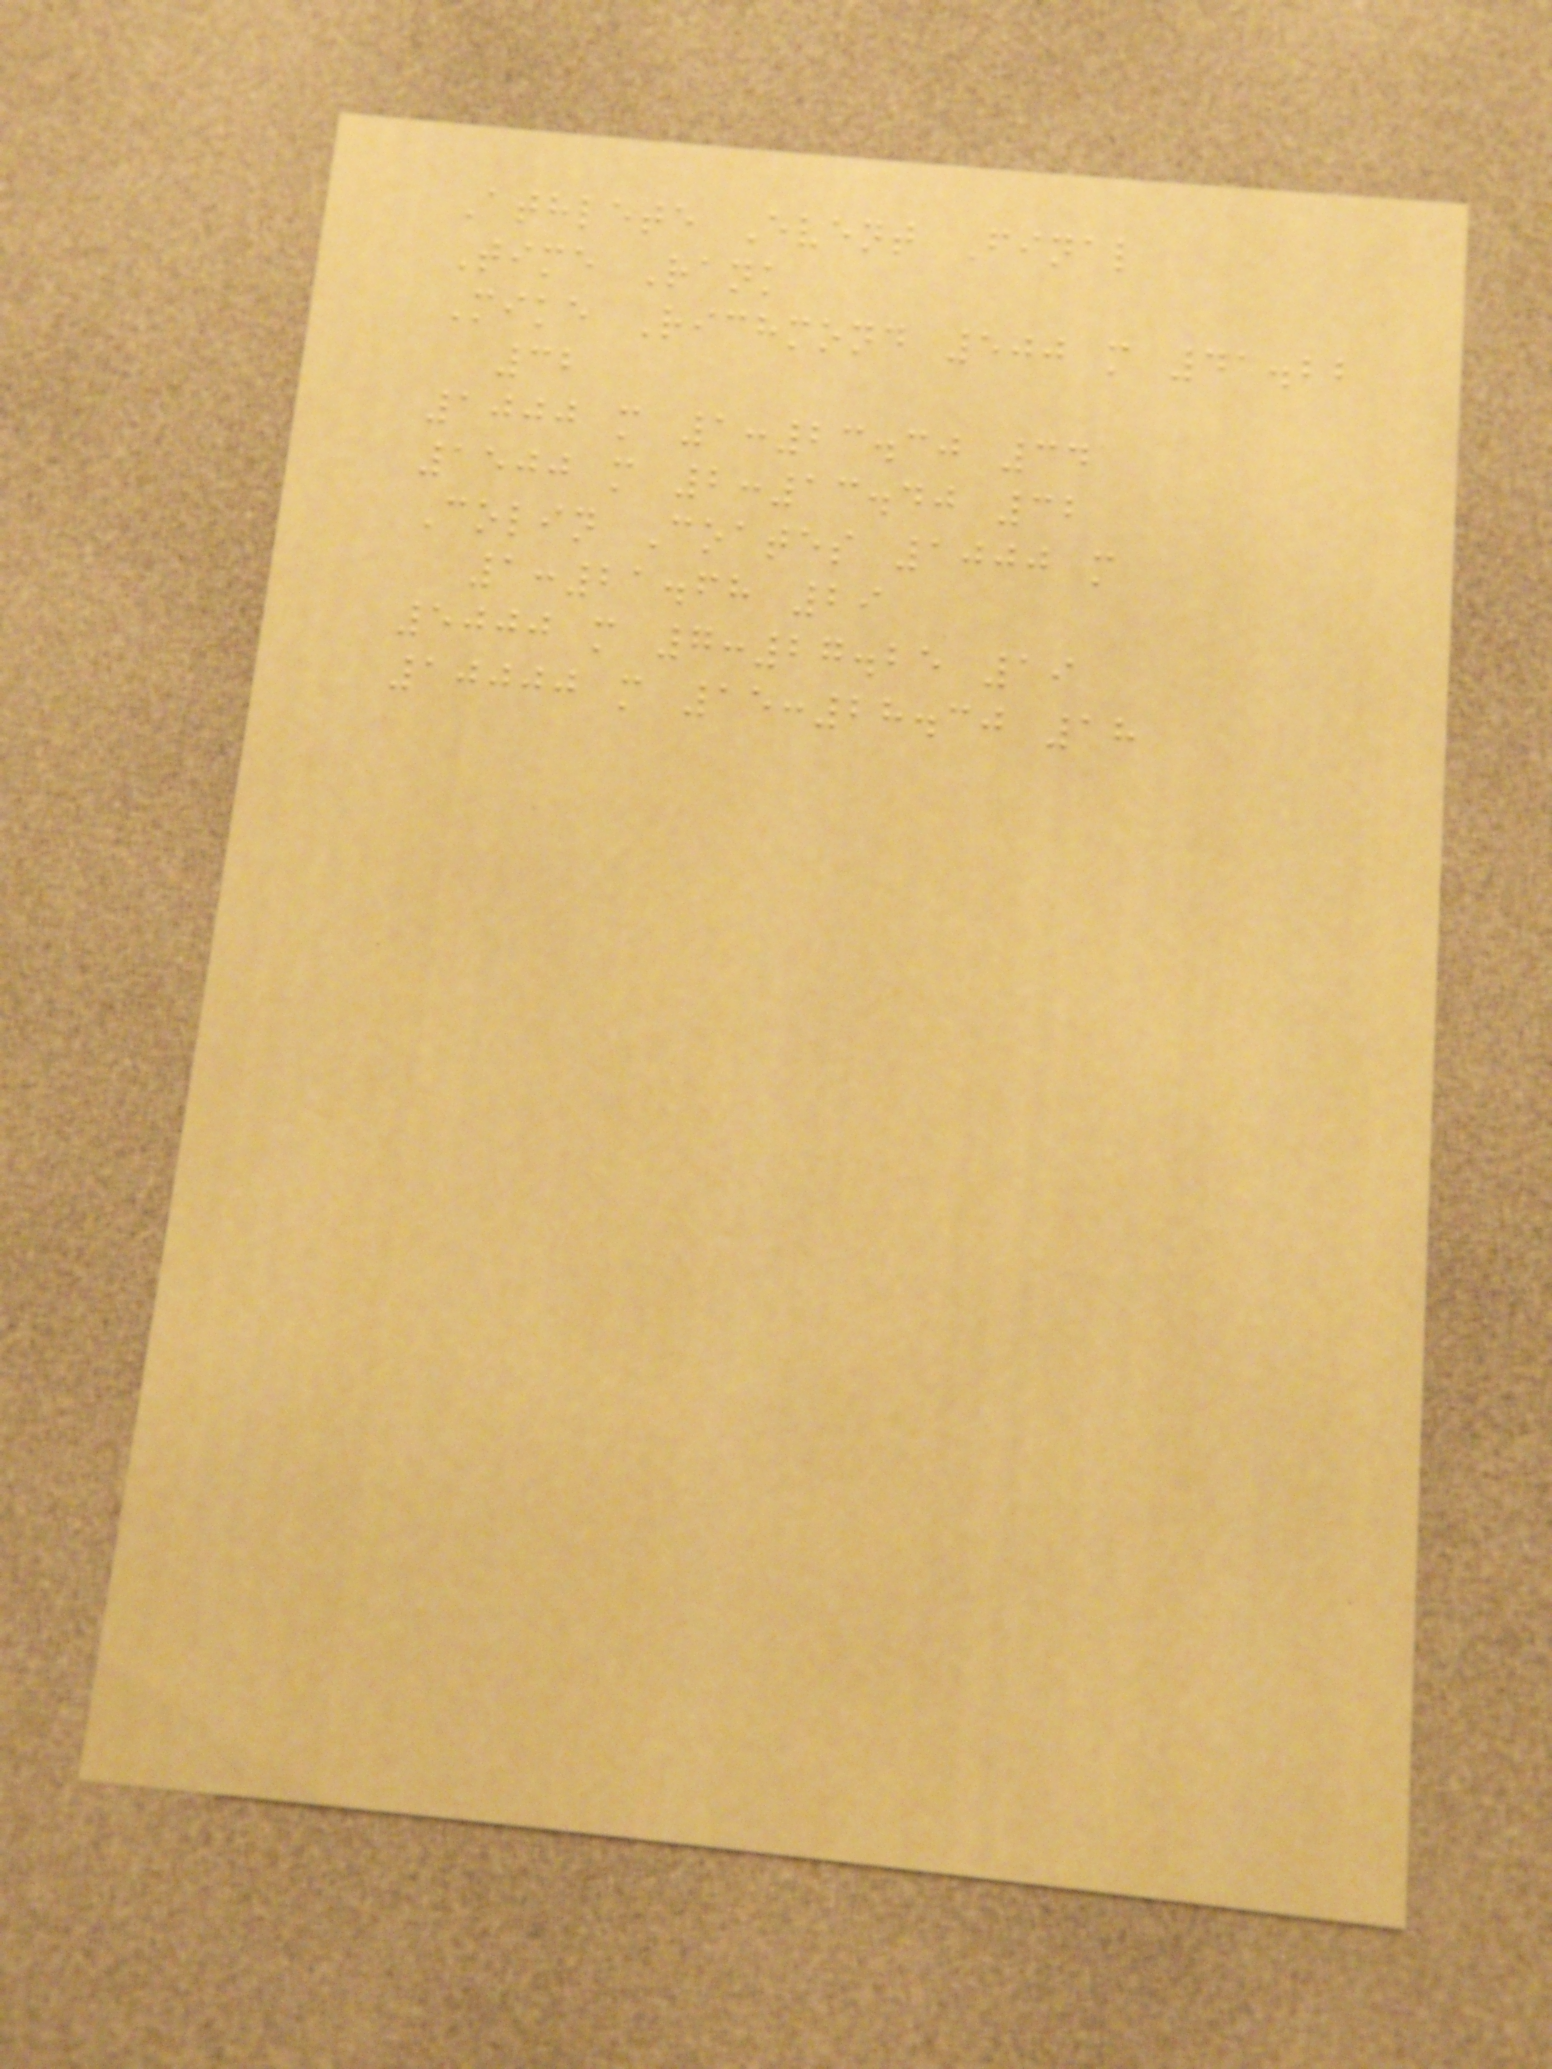Athlete Event Final
Time Rank
Mike Richmond 500 m 41.22
32
1000 m 1:23.30 34
1500 m 2:13.40 32
Colin Coates 1000 m
1:21.68 29
5000 m 7:27.25 19
10000 m 15:28.30 18
